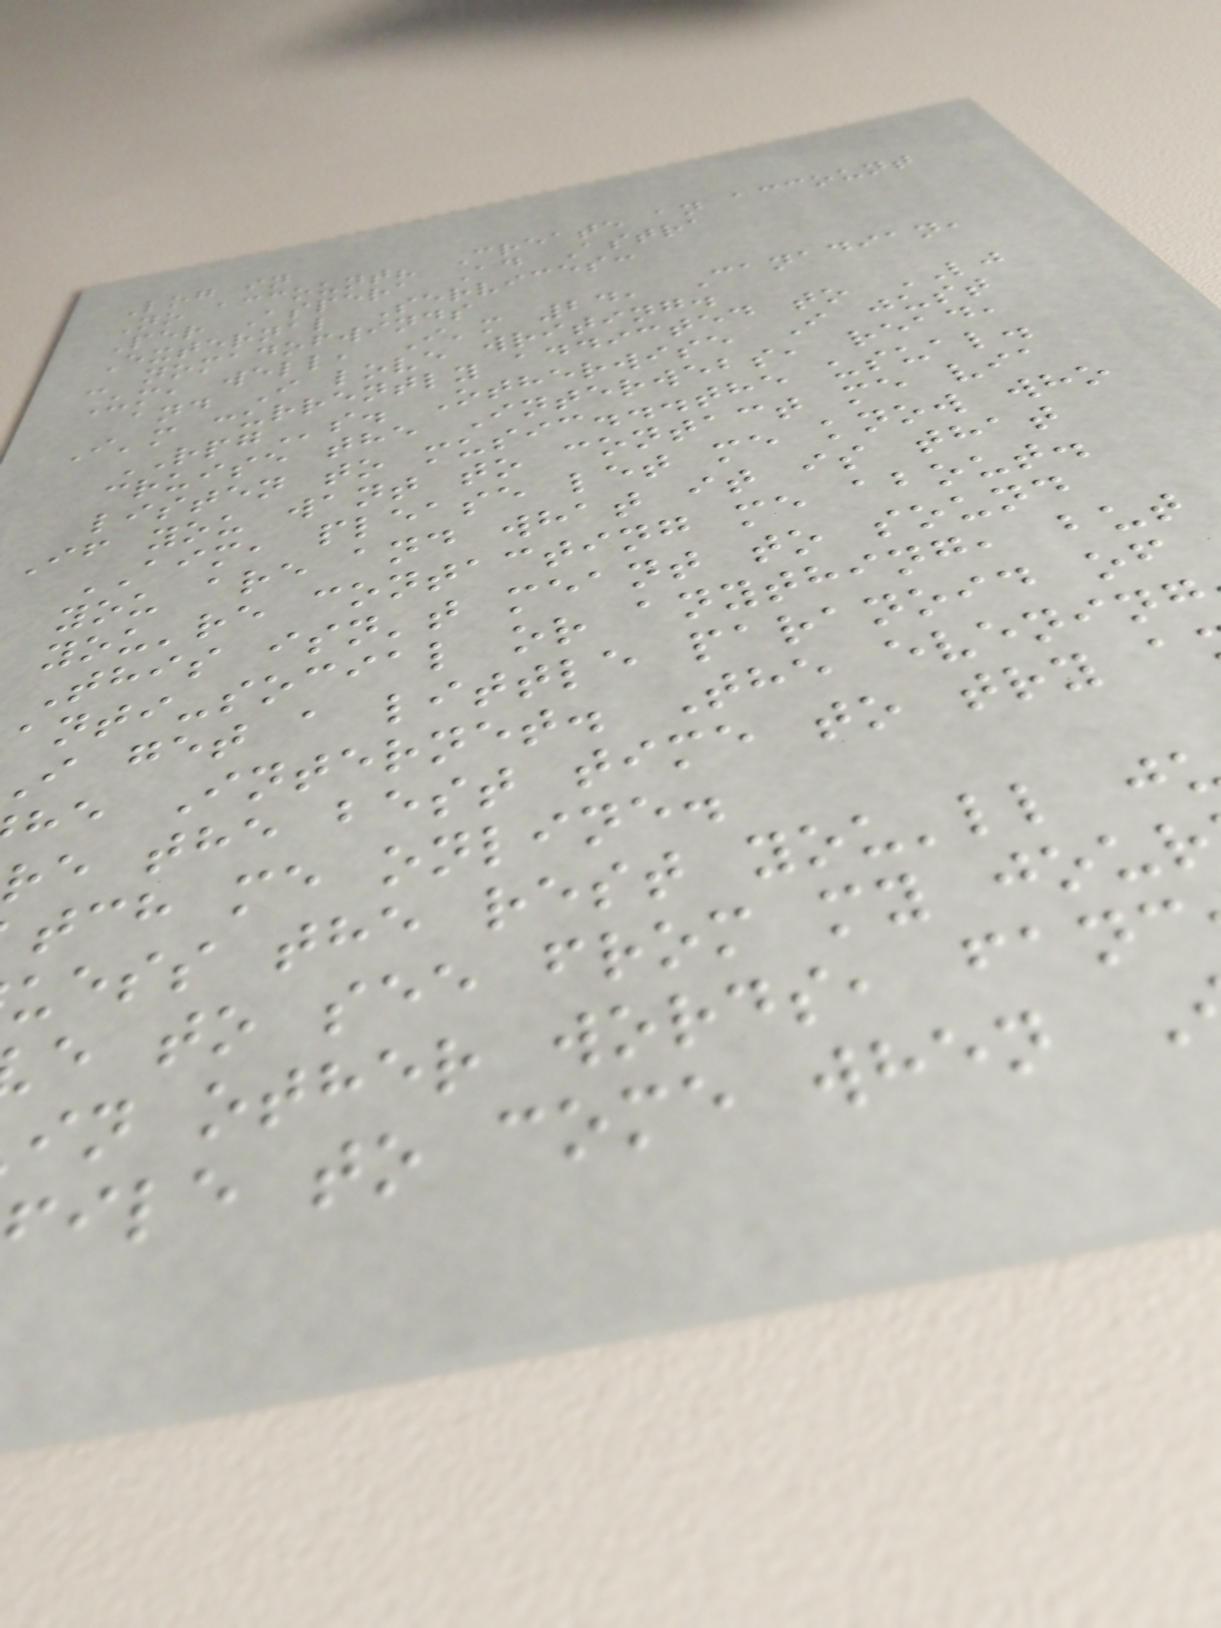Log in
No account? Create an account
Per Aspera Ad Astra
External Services:
- nomadofwinds
Um, well, I'm 24, Canadian,
and I love writing.
I'm currently addicted to LJ
RPGs. Otherwise I just
cruise the Interwebs, read,
listen to music...the usual.
If you want to contact me via
AIM, please let me know who
you are and what it is that
you're contacting me about.
This isn't meant to sound
anti-social or anything, but
i get a little paranoid of
he Internet. The evening
re the best time to try a
tch me online.
uess the rest you'll j
e to see from my jour
in other words, fanc
ile to come when
